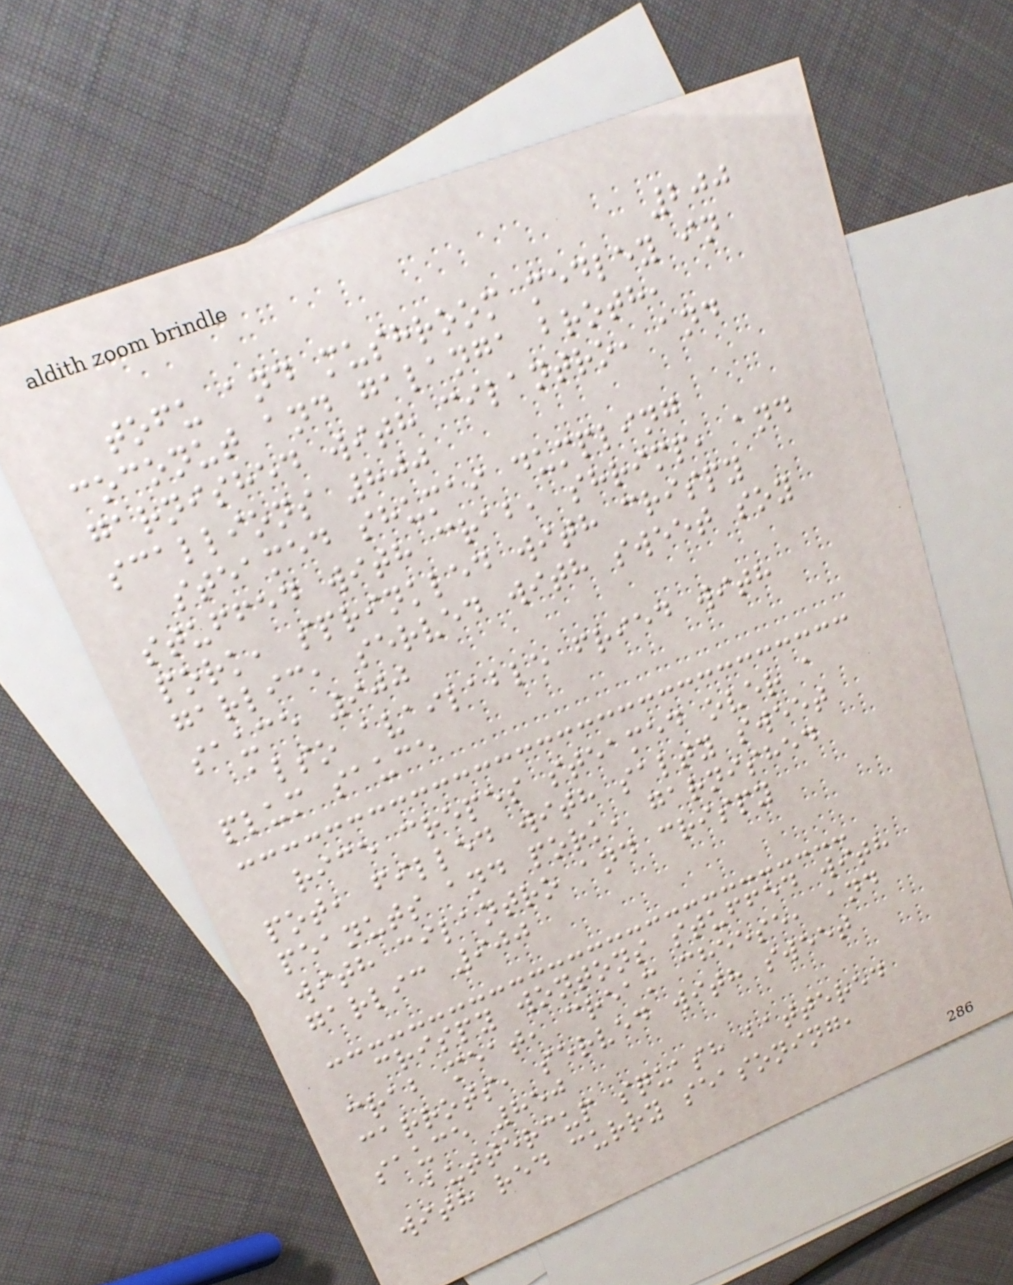200
tofu and mushroom medley in
coconut and galanga broth,
garnished with cilantro, and
scallions 800
steamed shumai dumpling
stuffed with crab, shrimp, and
pork, sprinkled with crispy
garlic, served with sweet soy
sauce 900
also available fried with
plum sauce
rice crepes steamed over a
pot, filled with salty sweet
peanuts and pork, garnished
with cilantro and crispy
garlic 900
crispy wontons stuffed with
crab meat, cream cheese, and
carrots, served with sweet
sauce 850
buttercup squash battered
with red curry seasoning,
